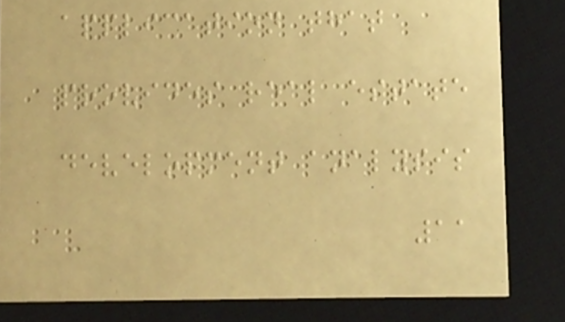application that
provides real estate
development analysis
11
